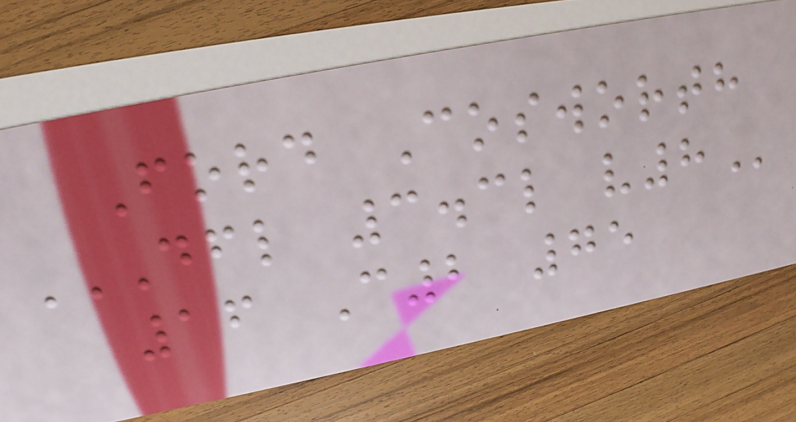Ford Cosworth
DFL 3.3L V8
16 C2 75
